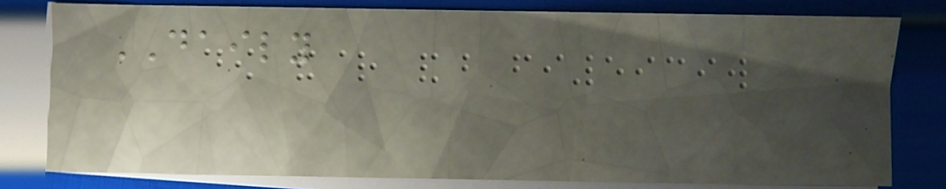DAILY
